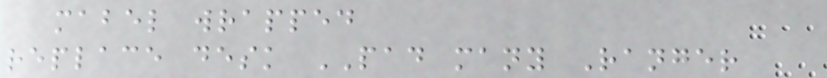mabel wrapped
replace desk PAD many Ranger
